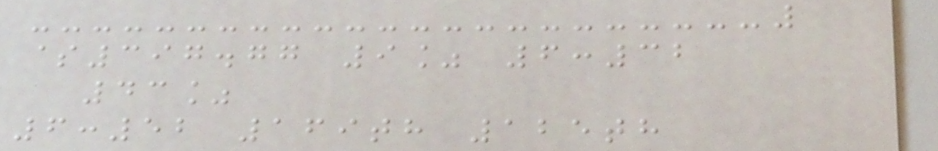$397.77 9% 6:32
43%
6:52 169th 125th
